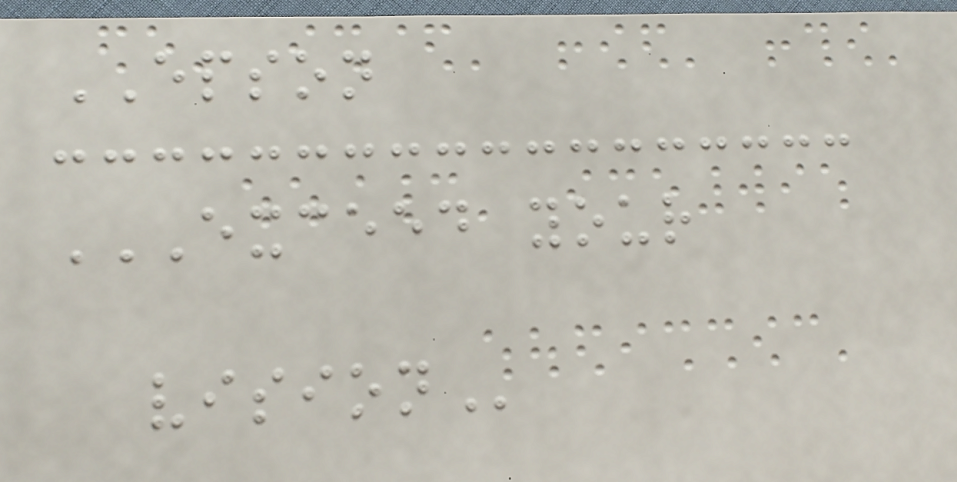EPSON
EXCEED YOUR
VISION
